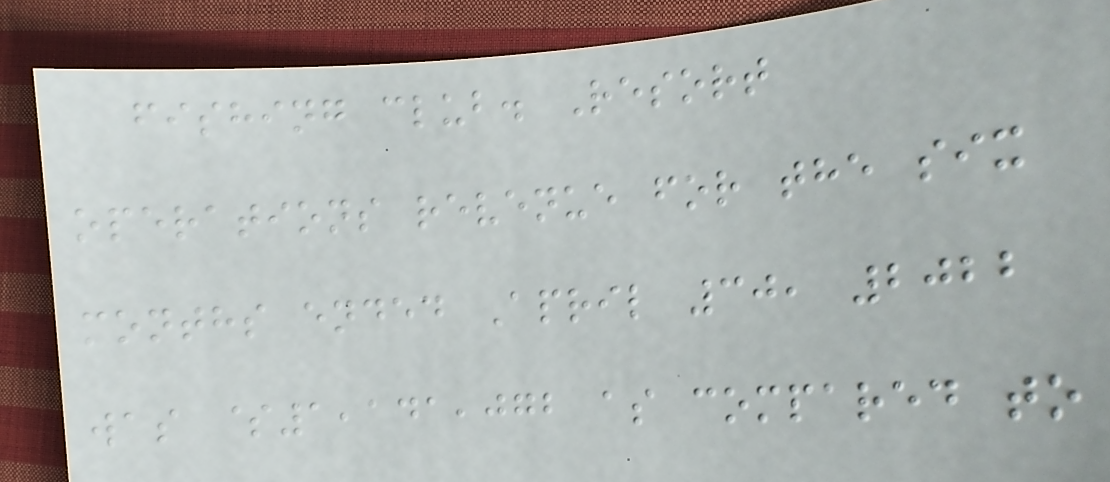fishing club. Resort
operations revenue for the six
months ended April 30, 2022
was $1,141,072 as compared to
